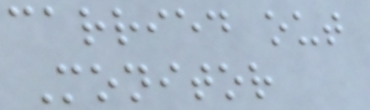carried out
Monitor
